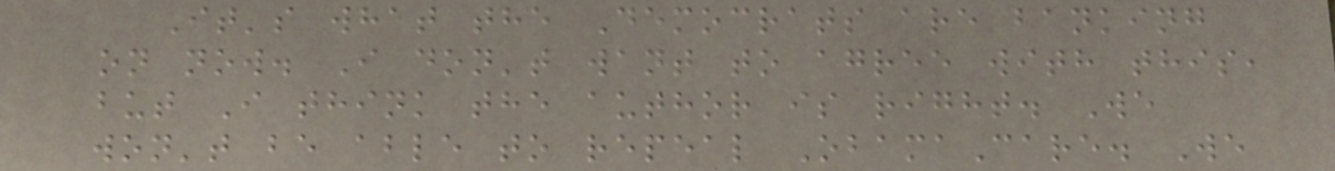It's what the Democrats are banking
on now. I don't want to agree with this,
but I think the author is right. We
won't be able to repeal ObamaCare. We
